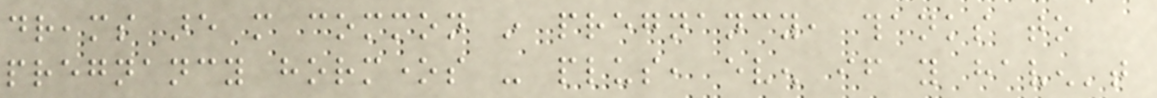dreams are more common in pregnancy, thanks to
pregnancy hormones - plus, even if you haven't
